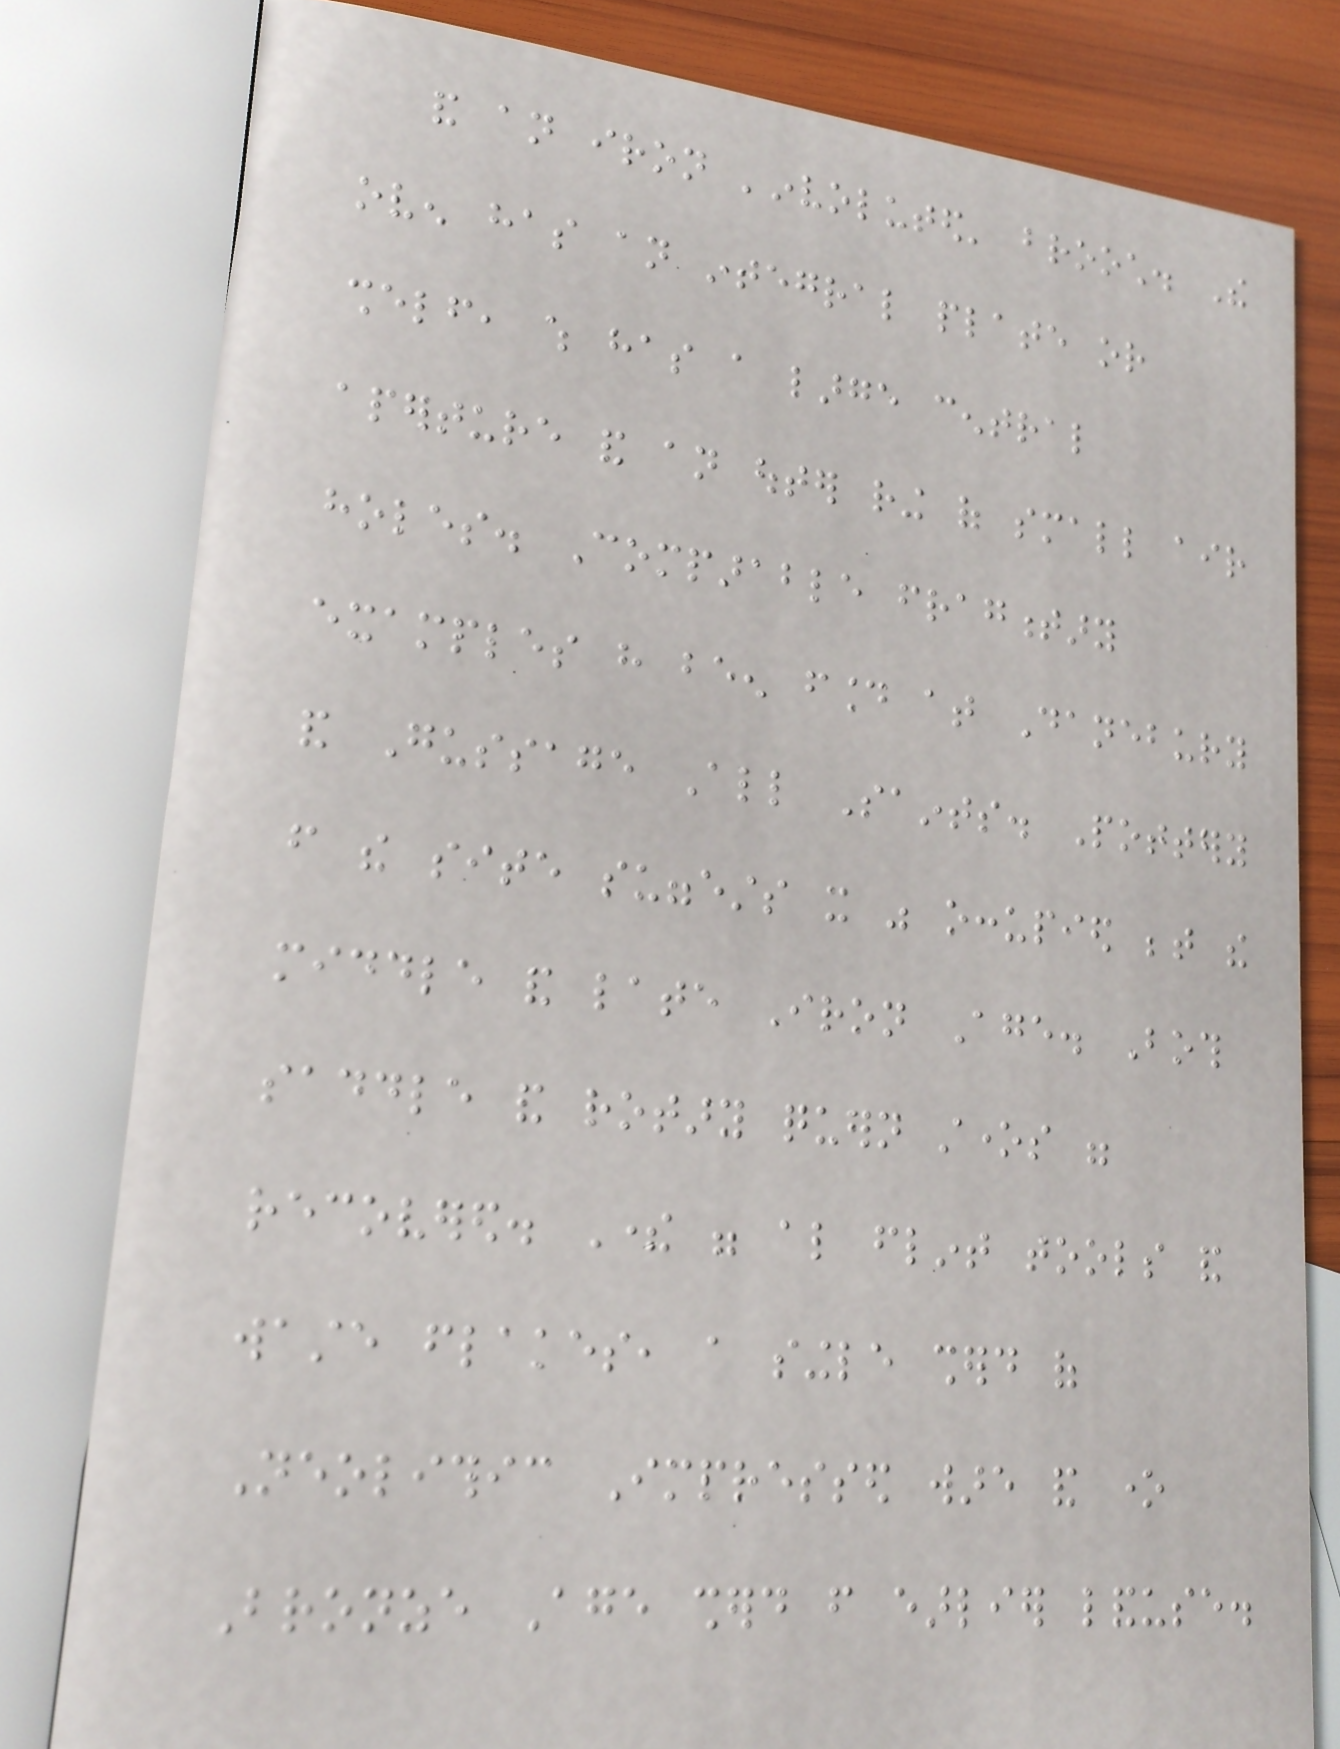and an iron 'involuted' brooch. The
oven has an integral plate or
shelf, which has a large central
aperture and an outer ring of small air
holes. Comparable fragmentary
examples have been found at Danebury
and Gussage All Saints. Pottery
from the site suggests it was occupied between the
middle and late Iron Age. Both
saddle and rotary quern stones were
recovered. There were also flint tools and
waste flakes, a single sherd of
Neolithic Impressed ware and one
Bronze Age sherd from earlier landuse.
